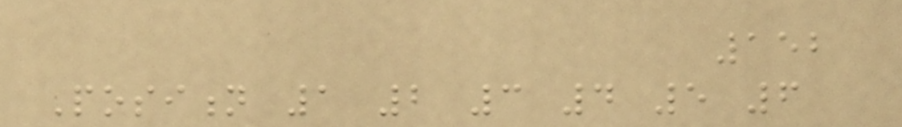152
Position 1 2 3 4 5 6
